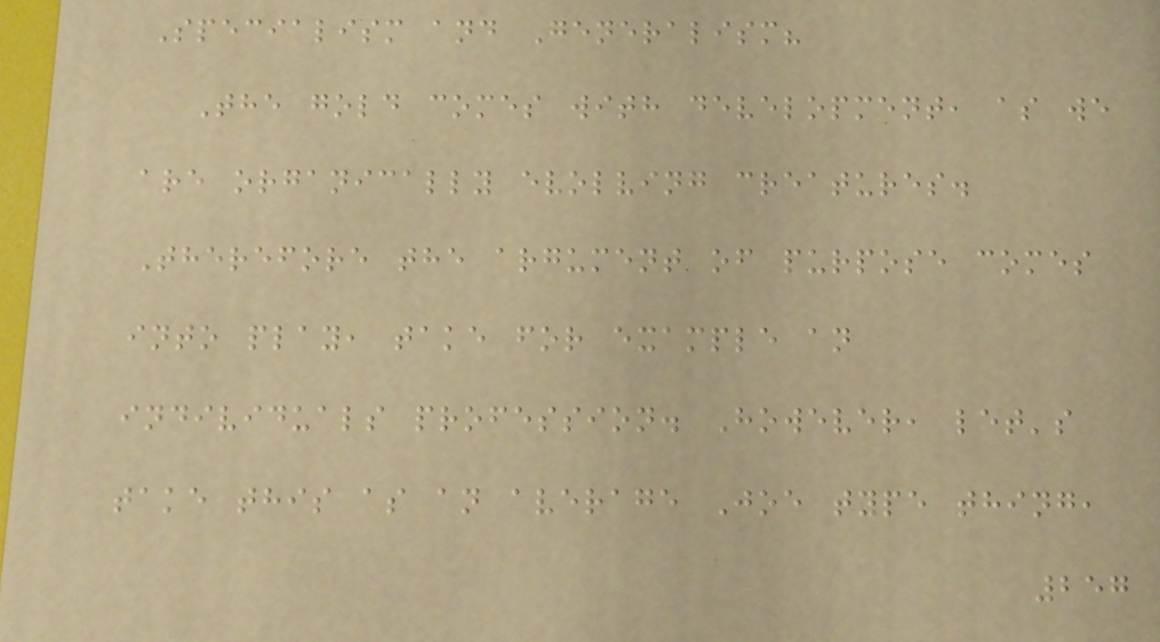Specialism and Generalism?
The gold comes with development, as we
are organically evolving creatures.
Therefore the argument of purpose comes
into play, take for example an
individuals profession. However, let's
take this as an average Joe type thing,
257
